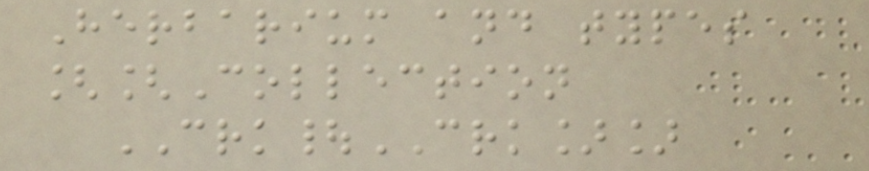Herbarium and types
[[Collection
CRK|CRK]]
